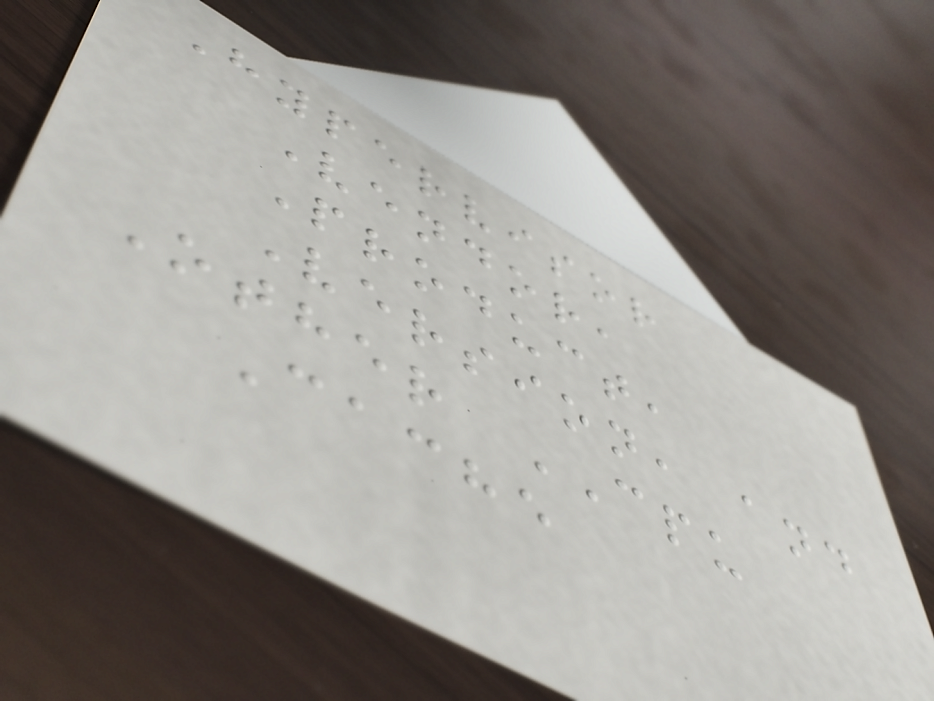Hypervisor
Vendor,
Product,
Version, and
Other CPU
Cache
